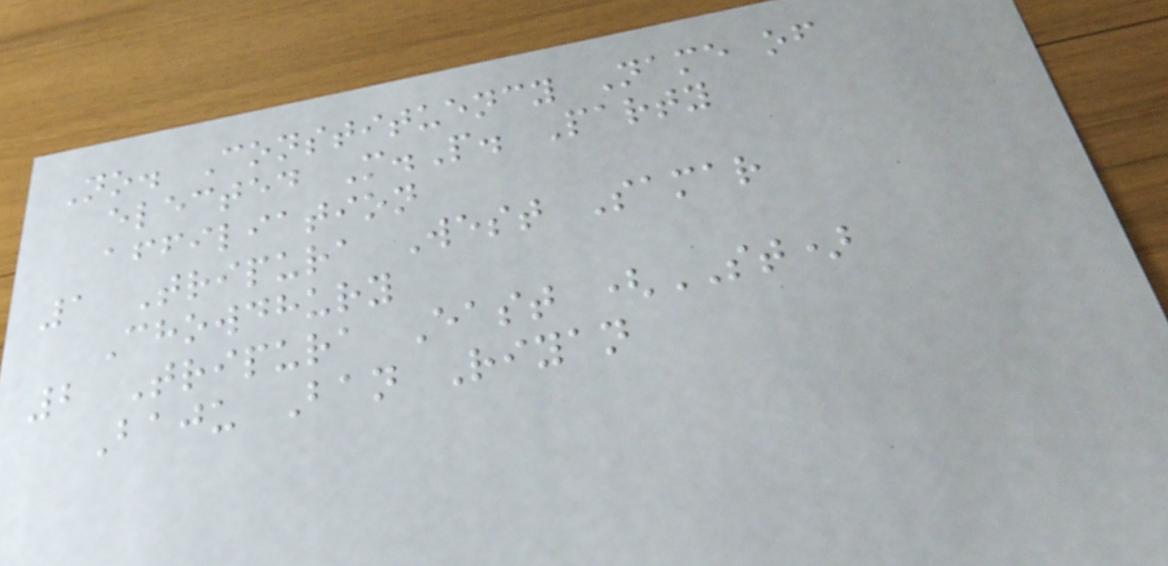No. Constituency Name of
elected M.P. Party
affiliation
1 Tripura West Samar
Chowdhury
2 Tripura East (ST)
Baju Ban Riyan
